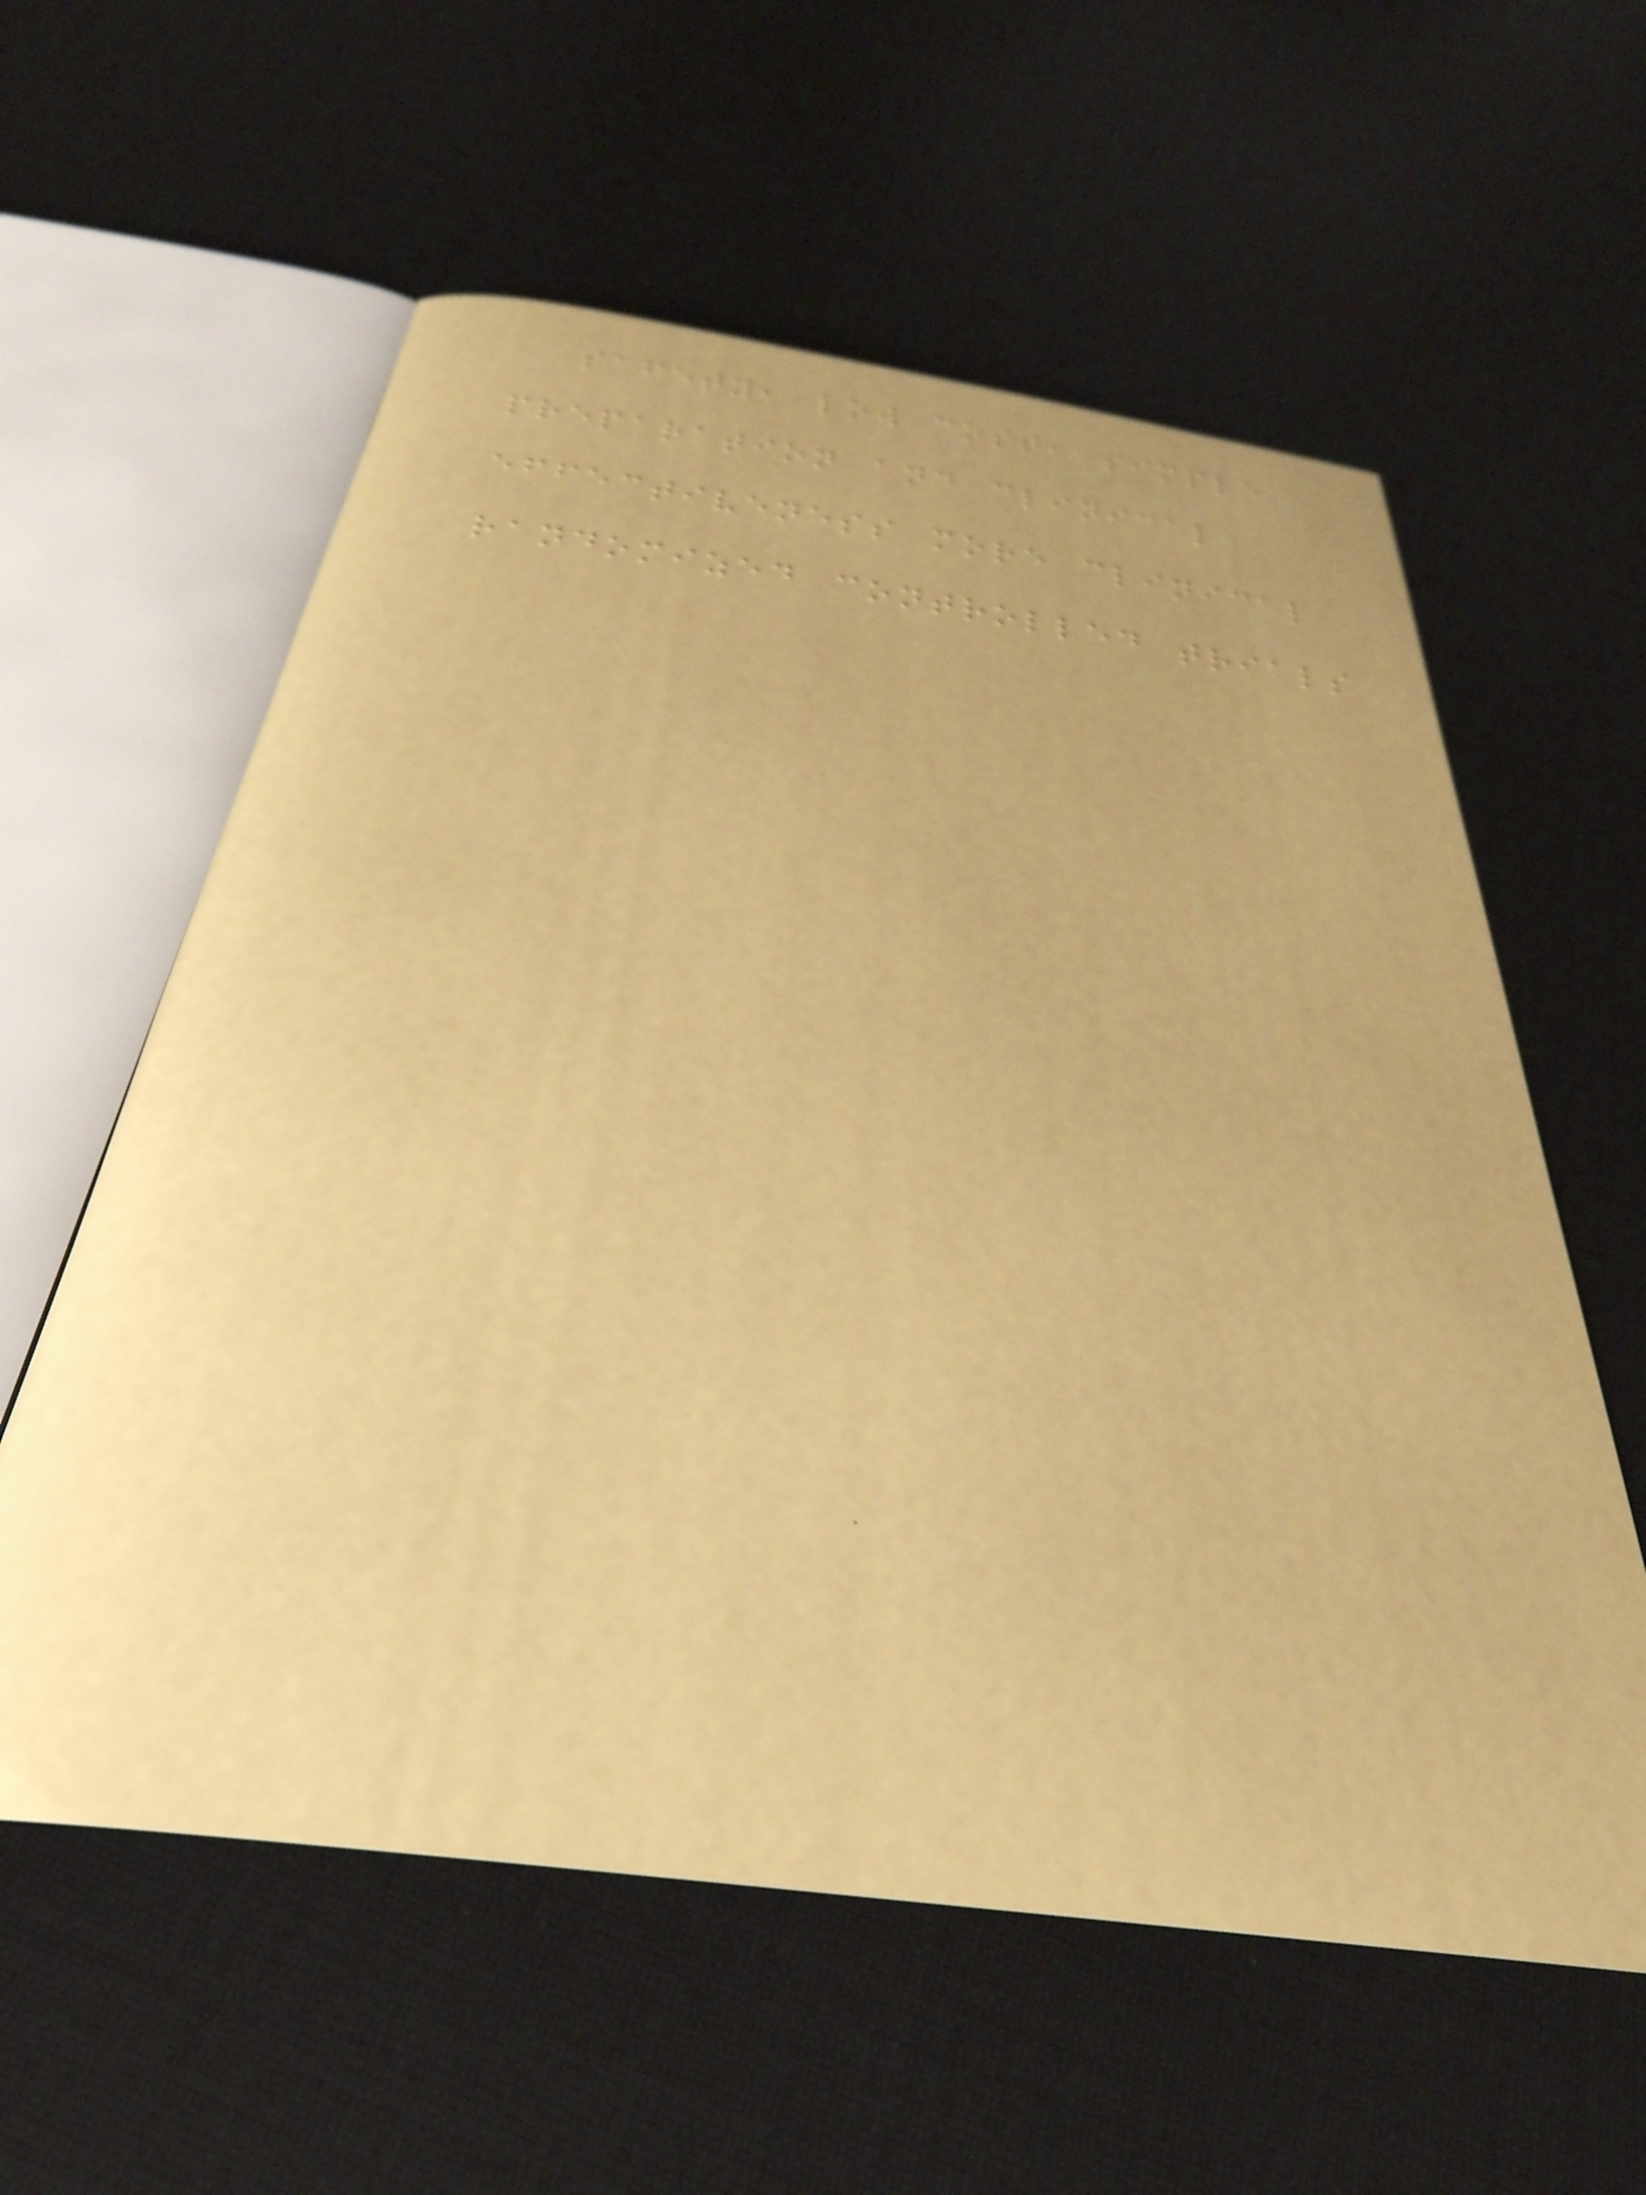safety, low cost, simple
preparation and clinical
effectiveness more clinical
randomized controlled trials
